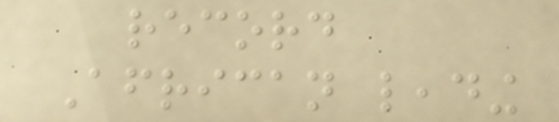record
African leading
